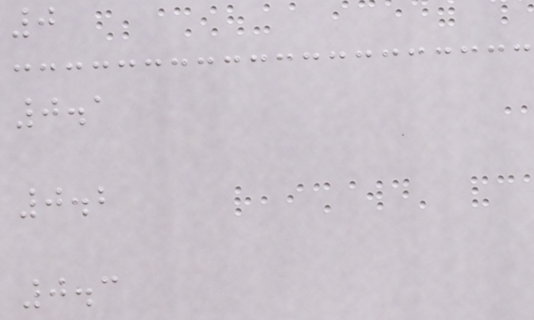0
0.1
0.2
0.3
